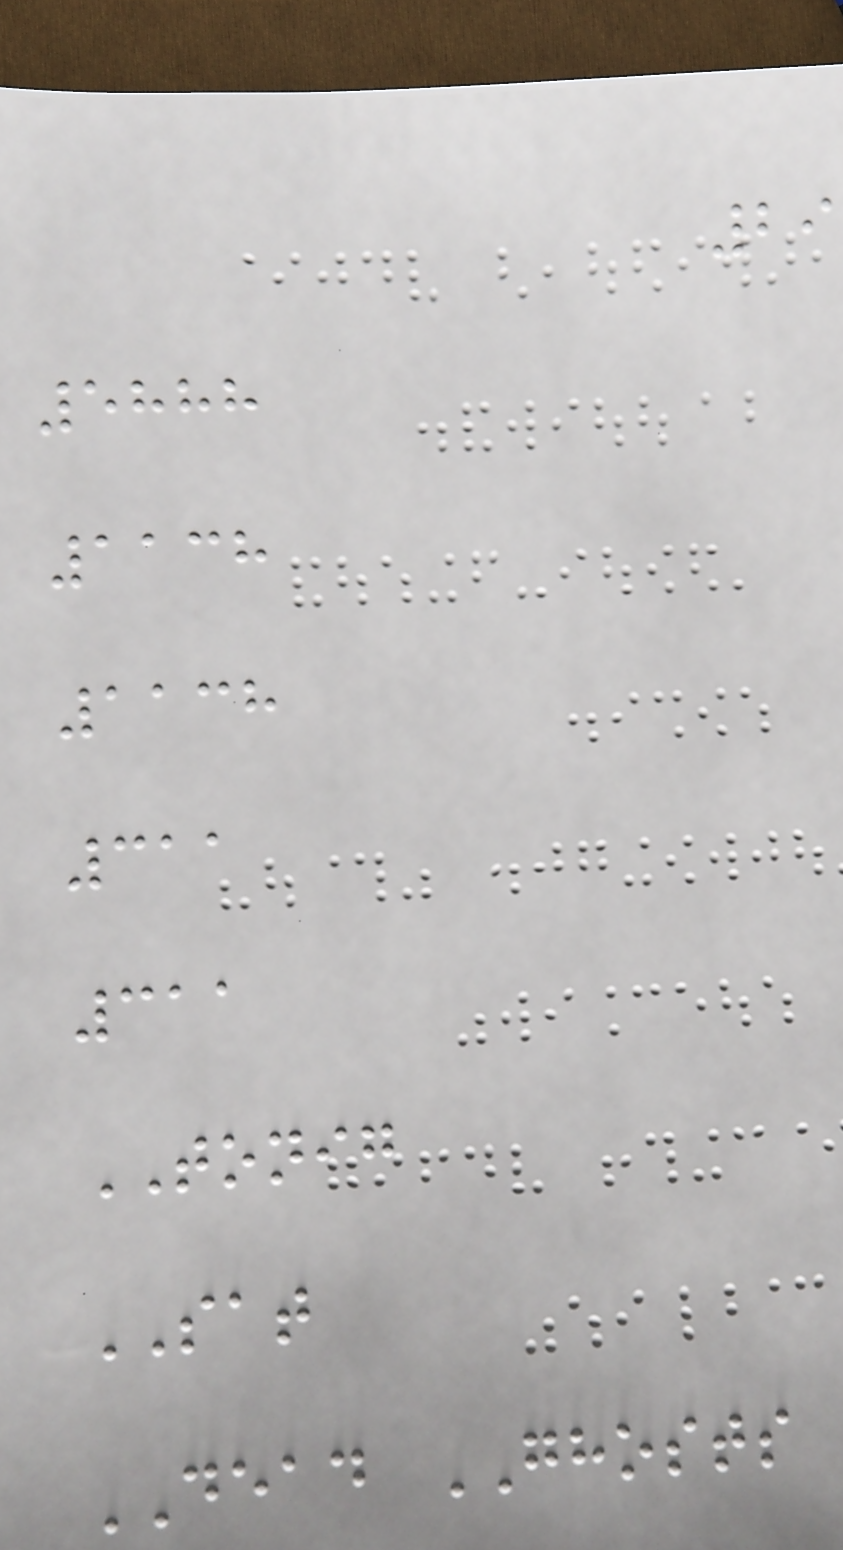29
5888
1138
1138
311
311
TONIG
SAT
DEAD GHOSTS
